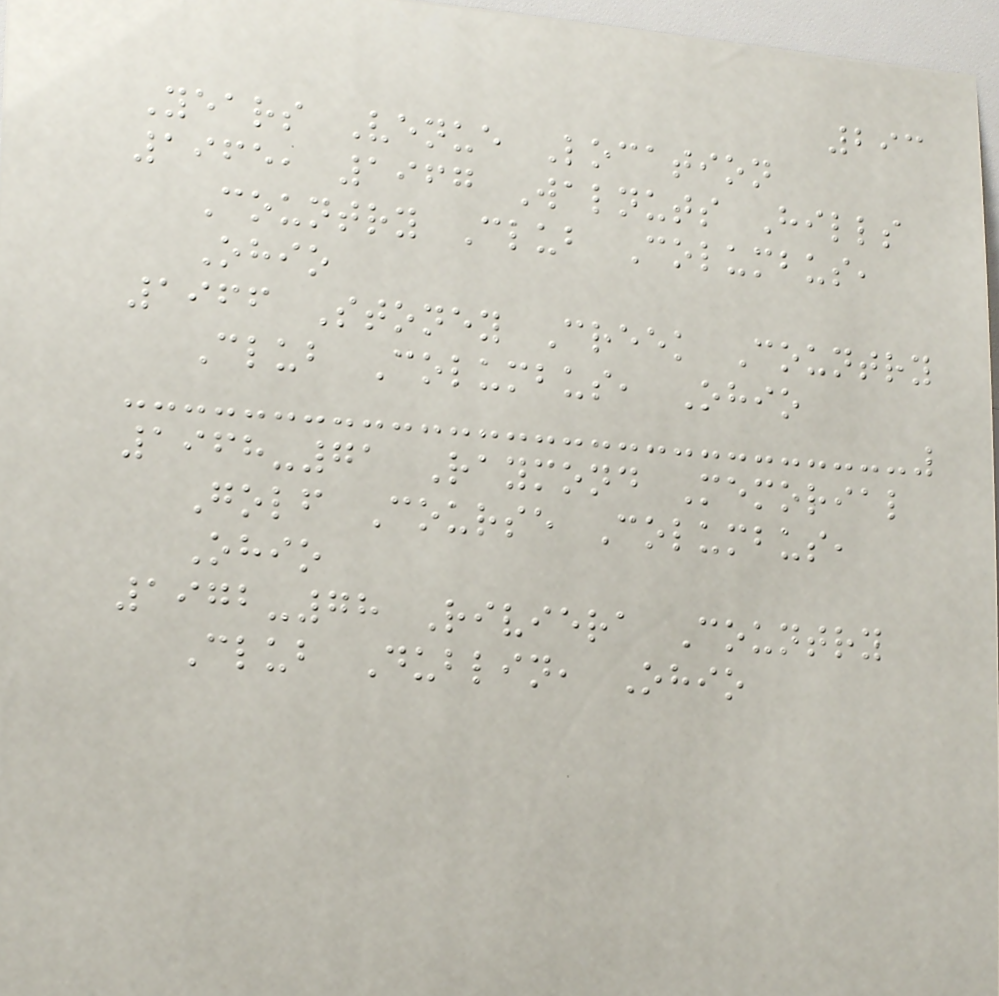293
Years Venue Location
1965, 1967 Walnuts Hills
Country Club Columbus,
Ohio
1966 Stoney Creek Country
Club Columbus, Ohio
1968-71 Raymond Memorial
Golf Course Columbus,
Ohio
1972-78 Riviera Country
Club Dublin, Ohio
